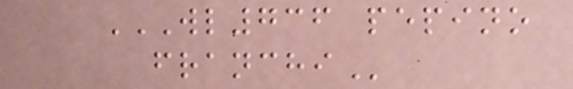WL736 PEPINO
FRANCHI
